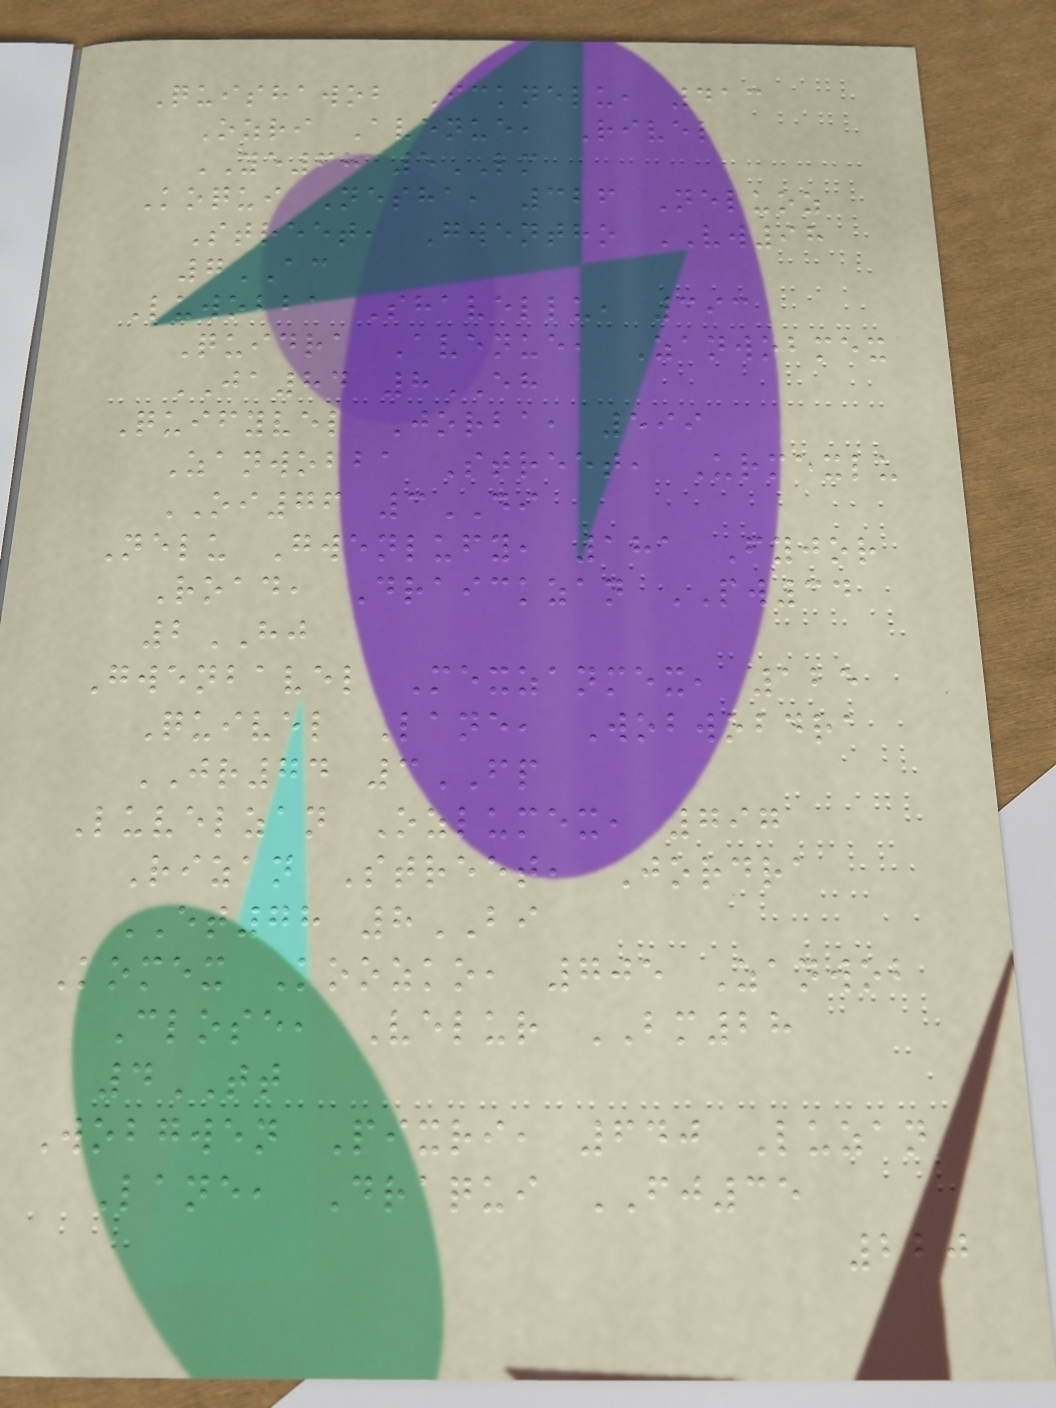Quishawob Icknelu, 413
Ozri Avenue, Rivel
YE68 5LM
Koqui Nesha, 326 Neluoz
Street, Gwentho VW98
7AC
Luwobba Shavellu, 393
Quidra Avenue, Zanwobmex
JA84 8EH
Quifyvel Jorba, 599
Zanwobba Street, Urmexlu
OI76 3DI
Nelu Gwenlufy, 181 Fyjor
Road, Draickzan PW34
2HJ
Gwenbavel Mexzanmex, 125
Quivel Lane, Wobwobdra
JR74 3FP
Luvelzan Ozlumex, 797
Rizan Street, Jordra
ET78 8BI
Komex Koozko, 705 Zanwob
Close, Velur BM28
4TT
Wobgwen Pixri, 640 Luzan
Lane, Draqui FJ35
220
